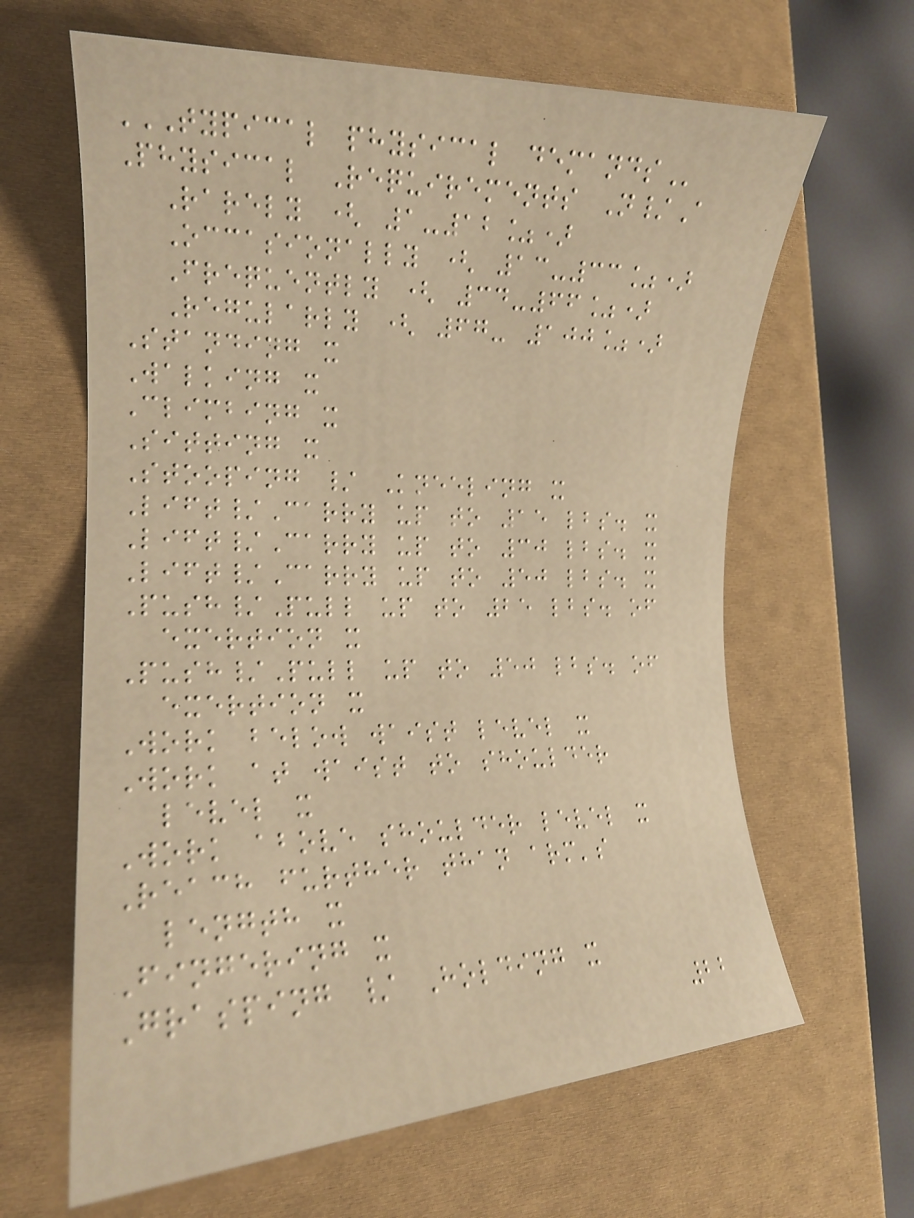TYPICAL PHYSICAL DEMANDS
Physical Requirements N/A
Rarely ( 1-12%)
Occasionally ( 13-33%)
Frequently ( 34-66%)
Regularly ( 67- 100%)
Standing x
Walking x
Climbing x
Sitting x
Stooping / Kneeling x
Lift/Carry up to 15 lbs. x
Lift/Carry up to 30 lbs. x
Lift/Carry up to 50 lbs. x
Push/Pull up to 25 lbs. of
exertion x
Push/Pull up to 50 lbs. of
exertion x
Work below waist level x
Work at waist to shoulder
level x
Work above shoulder level x
Reach further than arm's
length x
Fingering x
Grasping / Holding x
22
